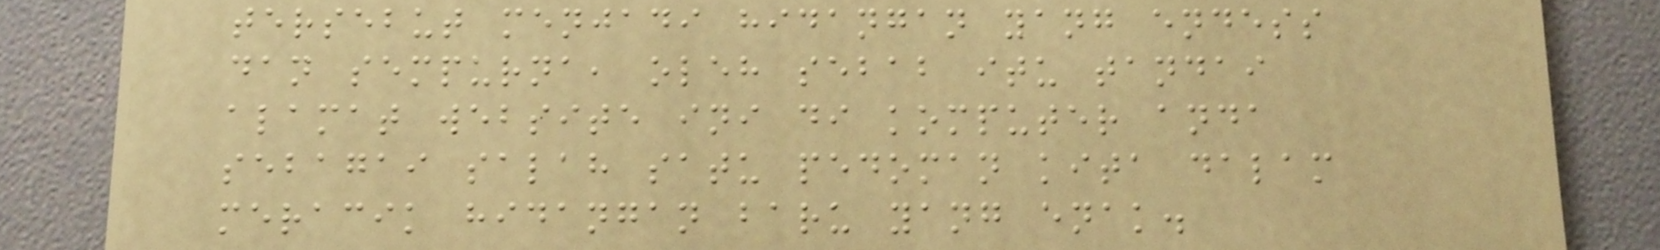tersebut menjadi hidangan yang endess
dan sempurna, oleh sebab itu tandai
alamat website ini di komputer anda
sebagai salah satu pedoman kita dalam
meracik hidangan baru yang enak.
